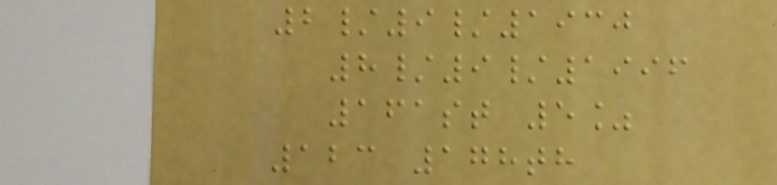2/9/1930
8/9/1996
161st 5%
123 178th
